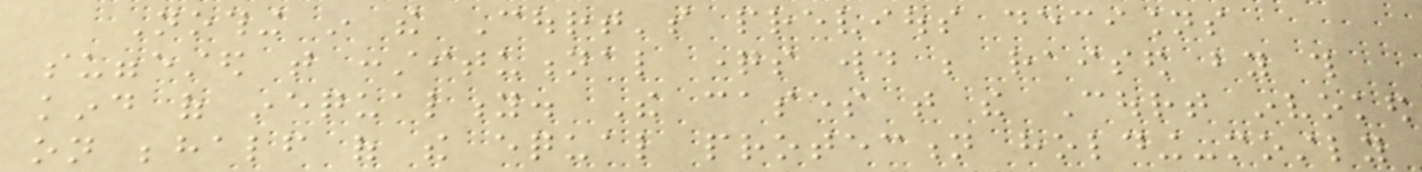Nothing in the Court's previous decisions
suggested that constitutional questions would be raised by this
kind of inequality. The cases that the Court invoked
on behalf of the equal protection holding-mostly
